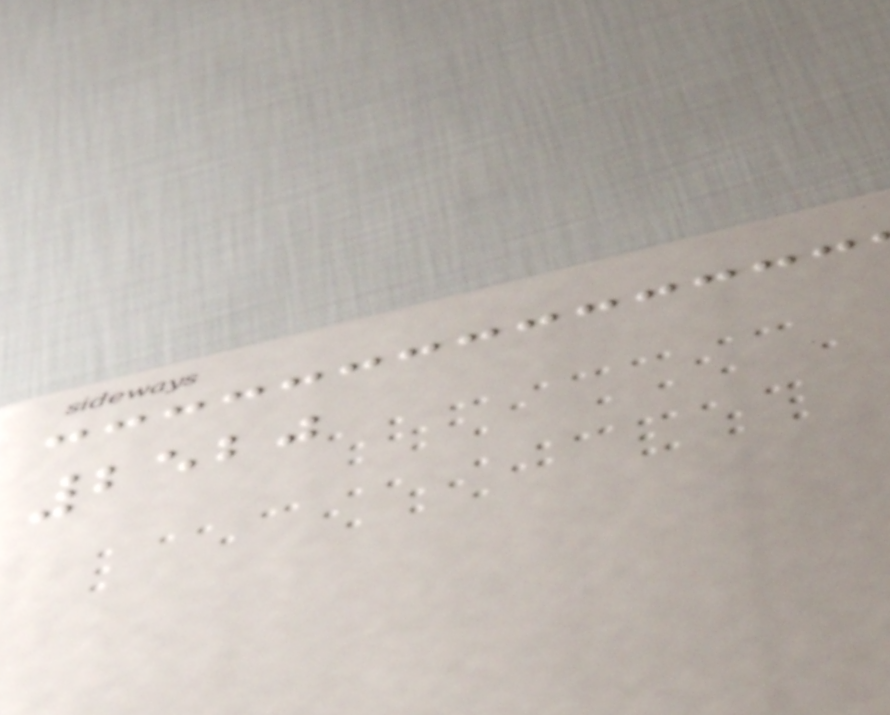2520
